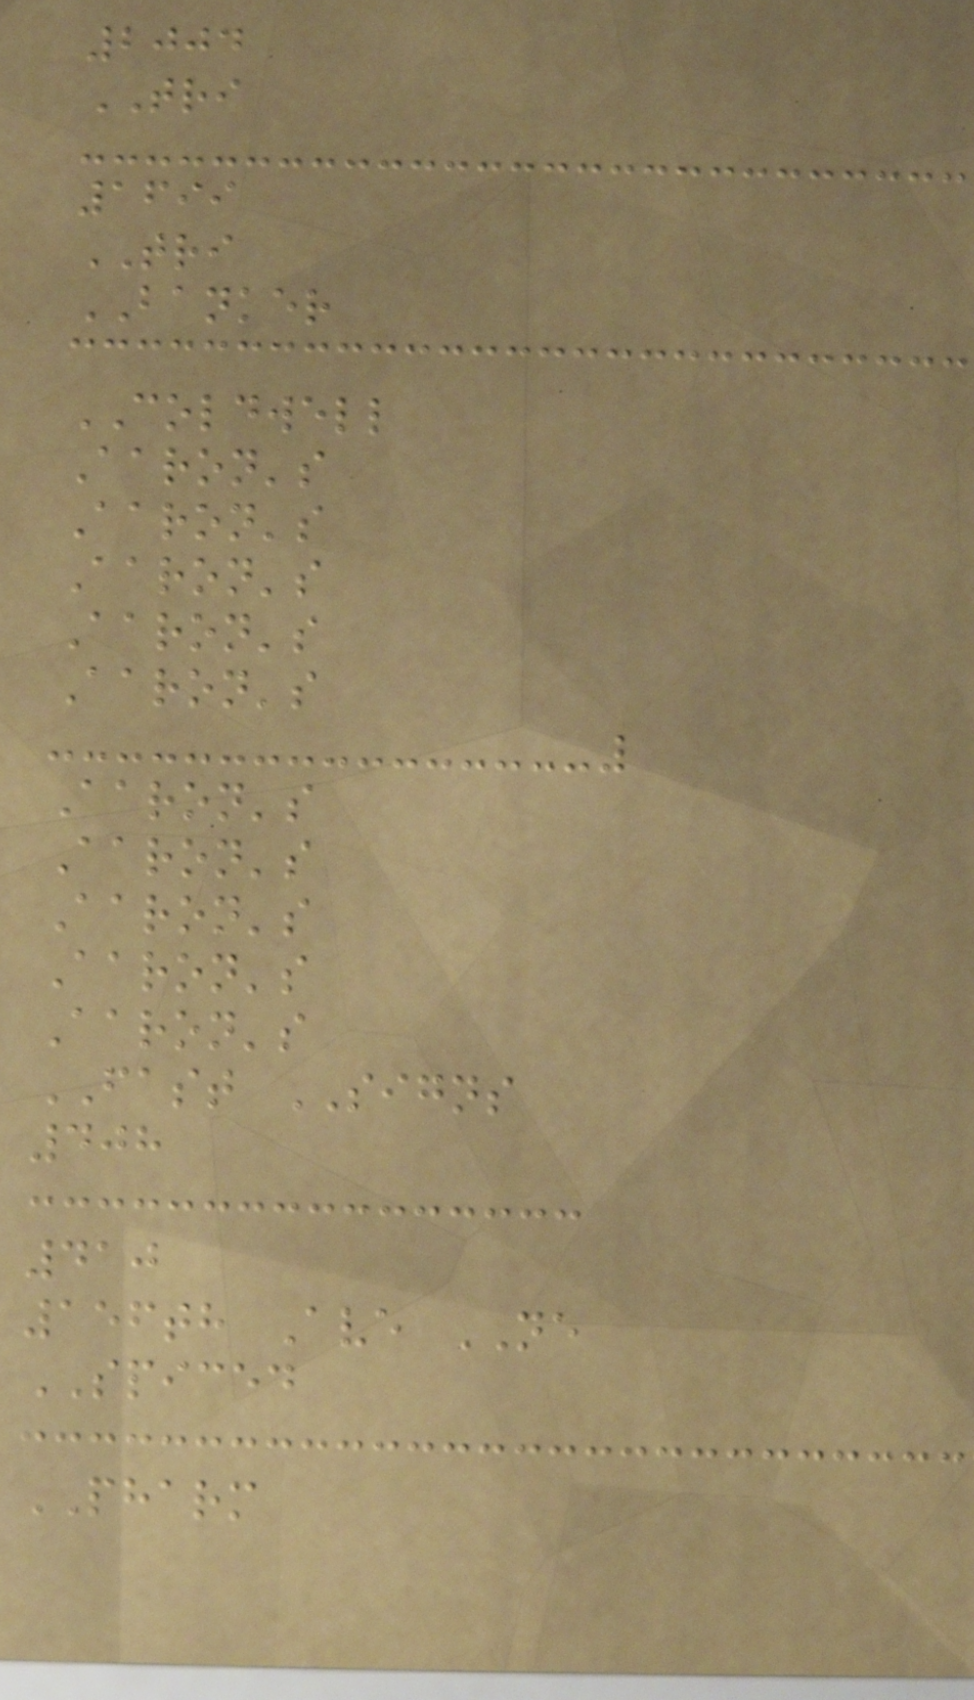2004
TRI
1699
TRI
BANKER
COLDWELL
Aaron's
Aaron's
Aaron's
Aaron's
Aaron's
Aaron's
Aaron's
Aaron's
Aaron's
Aaron's
FAST SIGNS
408
410
156th Ave NE
SPICED
PHARM
